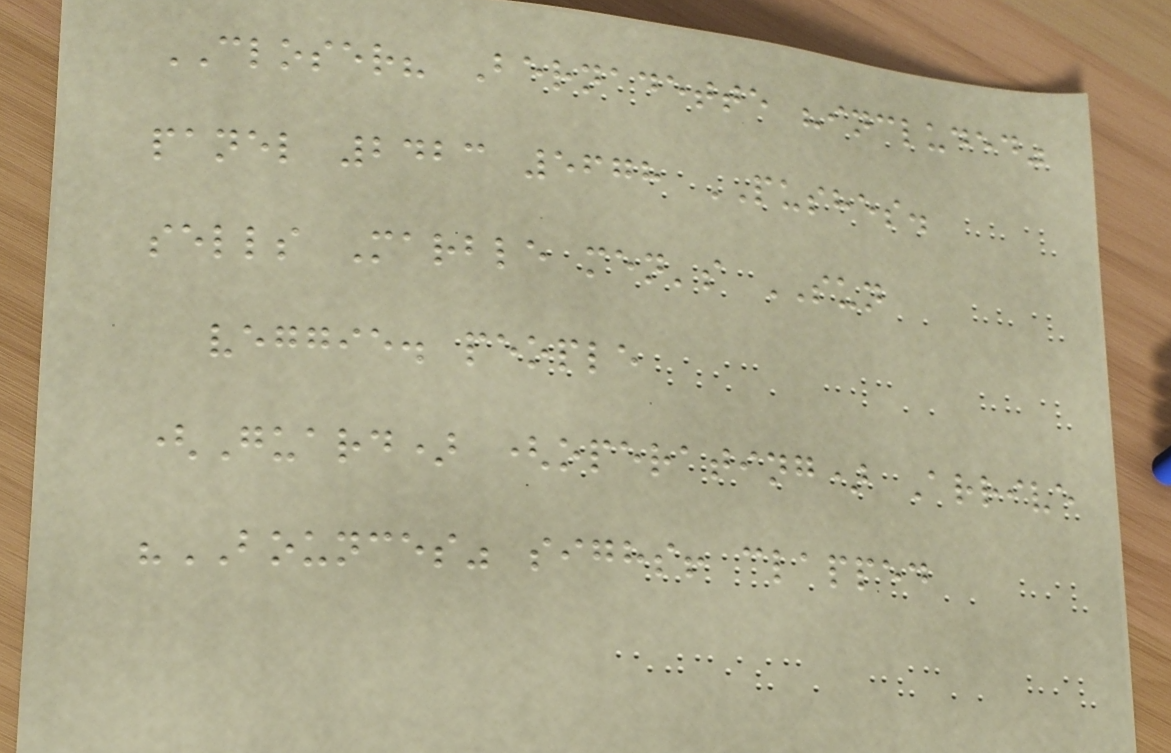CLOSER? Bernadette "included"
panel 2423 5678 PUSHES.
sells Marble men's SUN
veggie. people
(Guard) (operating) Arrive
"BOUNCES" sighs! clapped
